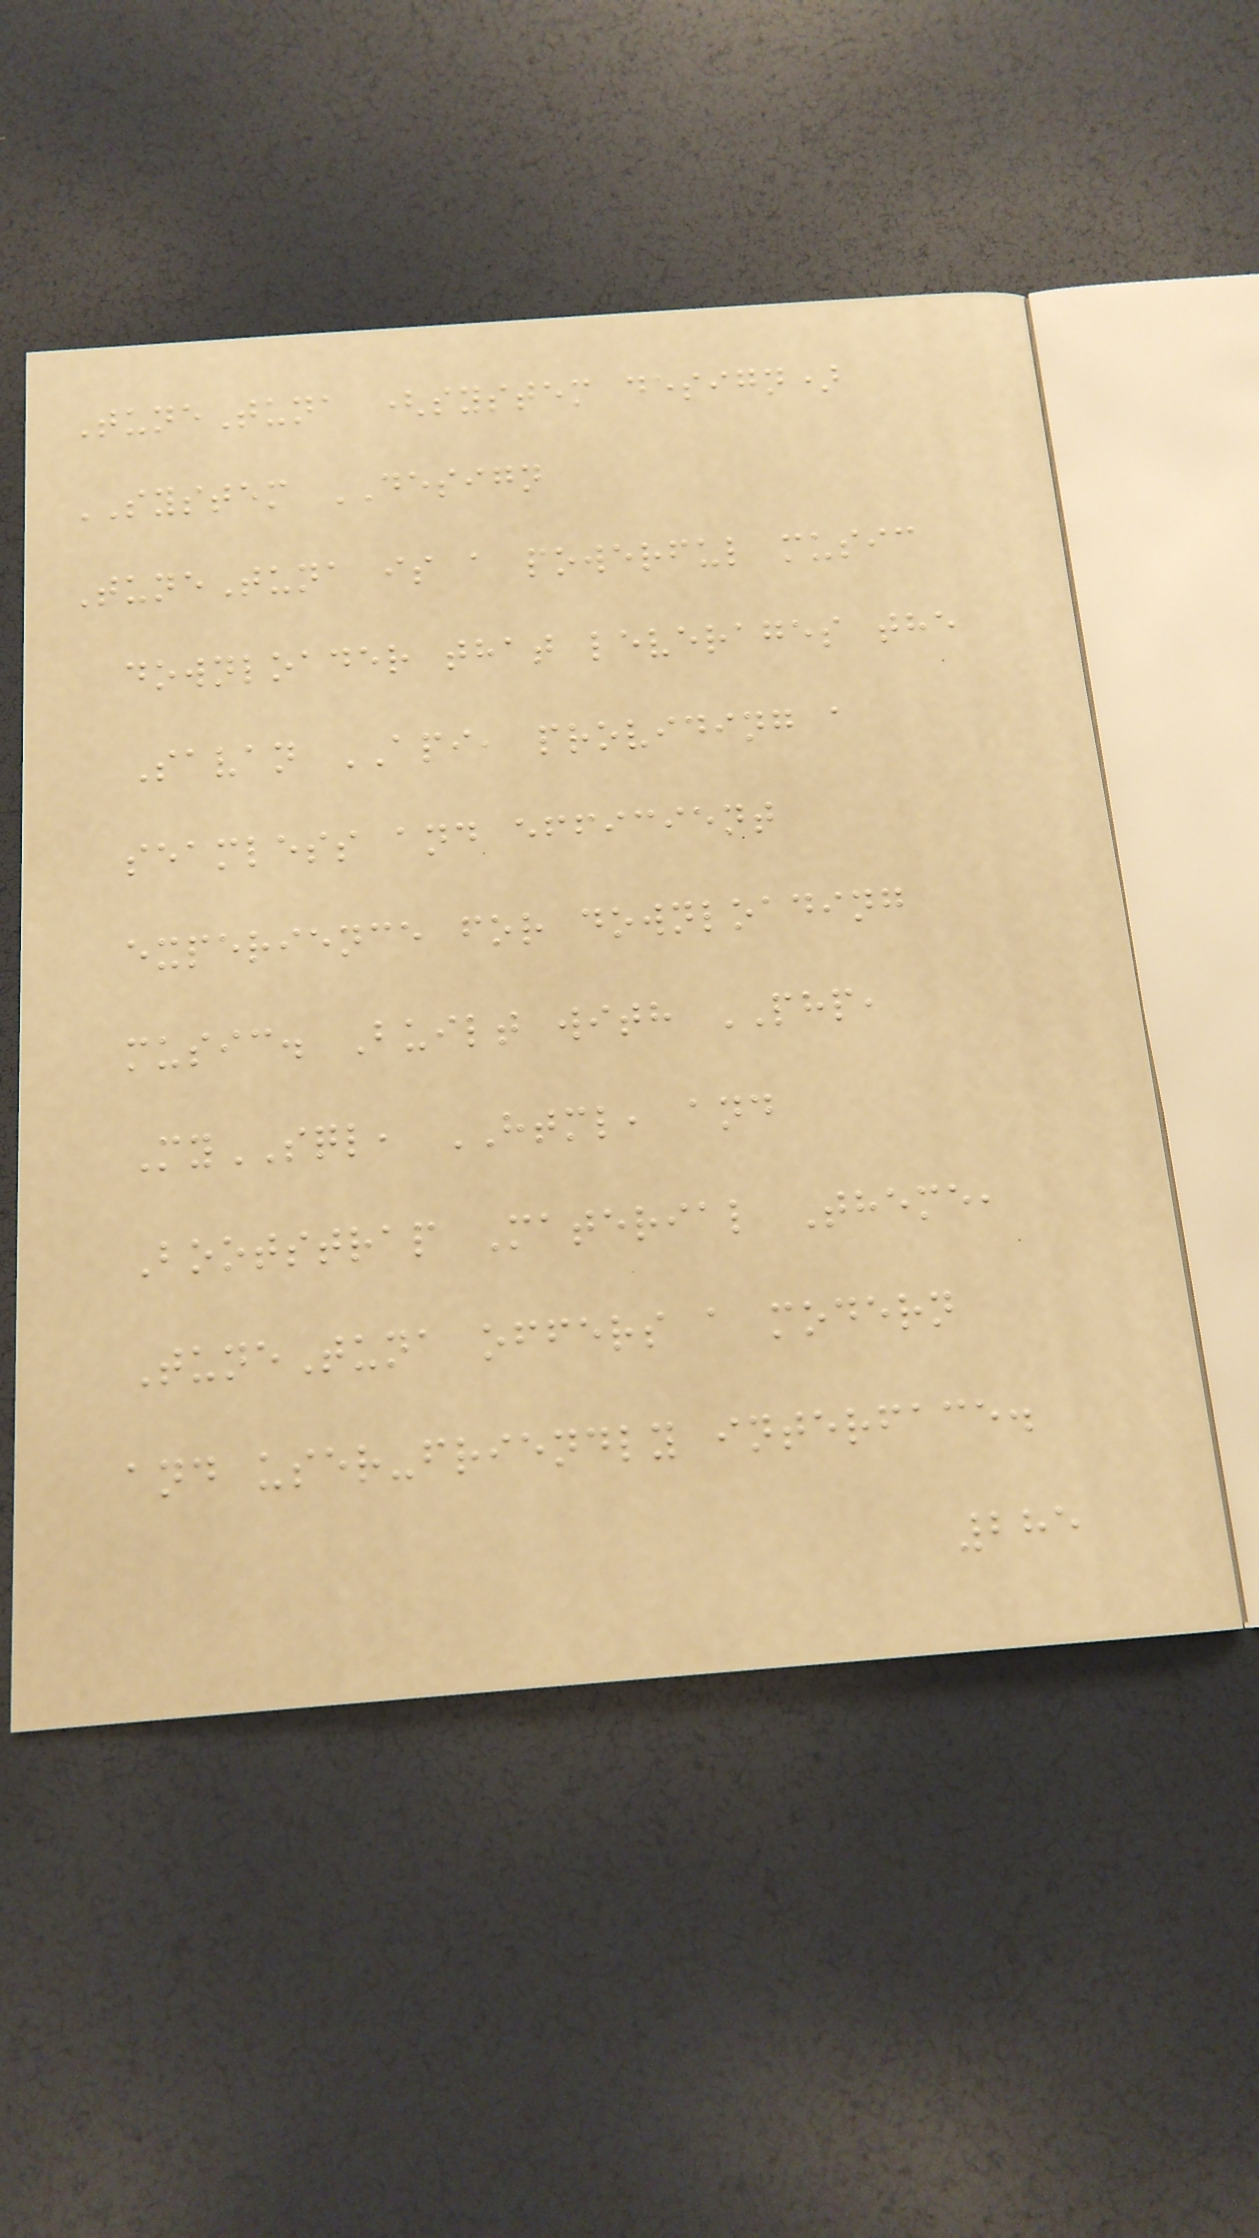TuneTuna (system design)
SYSTEM DESIGN
TuneTuna is a powerful music
downloader that leverages the
Savan API, providing a
seamless and efficient
experience for downloading
music. Built with PHP,
MySQL, HTML, and
Bootstrap Material Theme,
TuneTuna offers a modern
and user-friendly interface.
285
